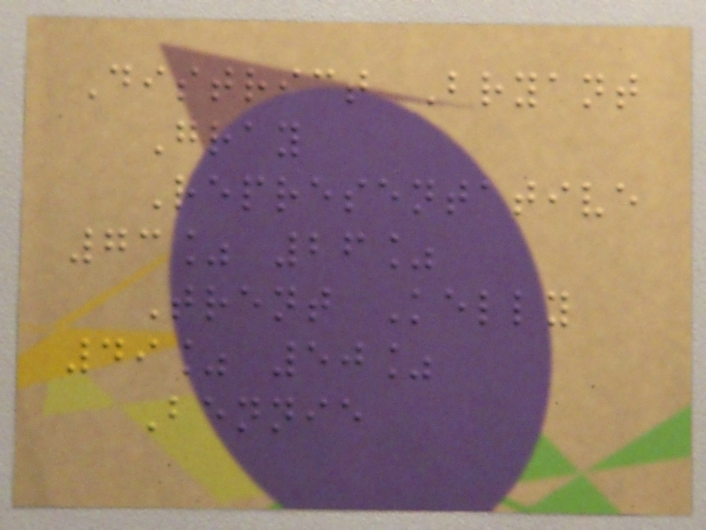District Bryant
Gray
Representative
73% 26%
Trent Kelly
49% 50%
Bennie
